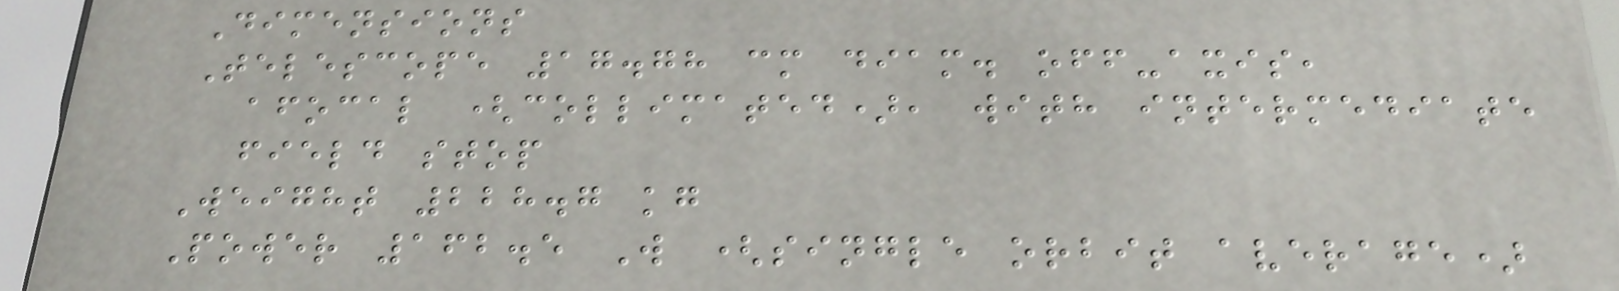Dimensions
Telescope 17.78 cm diam. off-axis,
afocal (collimated), with intermediate
field stop
Weight 228.7 kg
Power 162.5 W (single orbit average)
